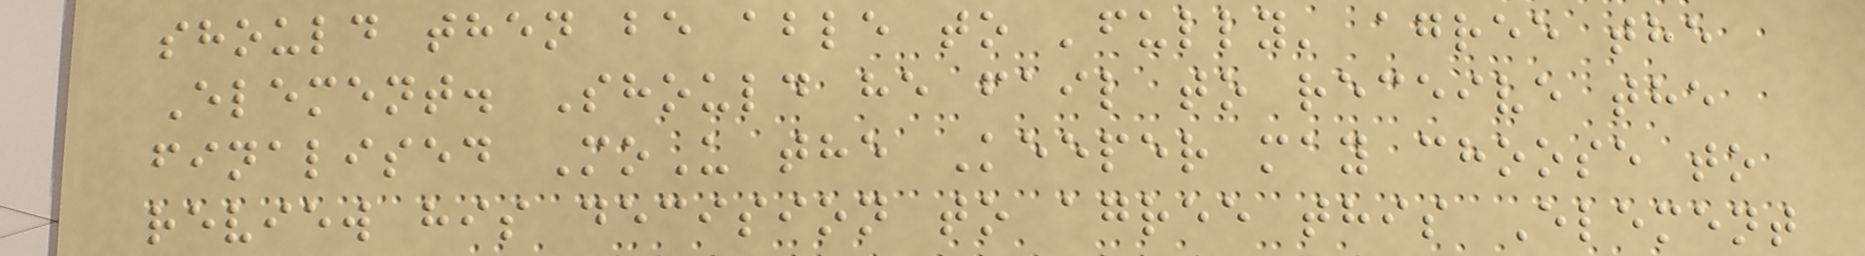should then be able to 'fully' agree the
Element. Should he fail to receive the
finalised MoU the Keeper may choose to
review his decision to agree this Element
